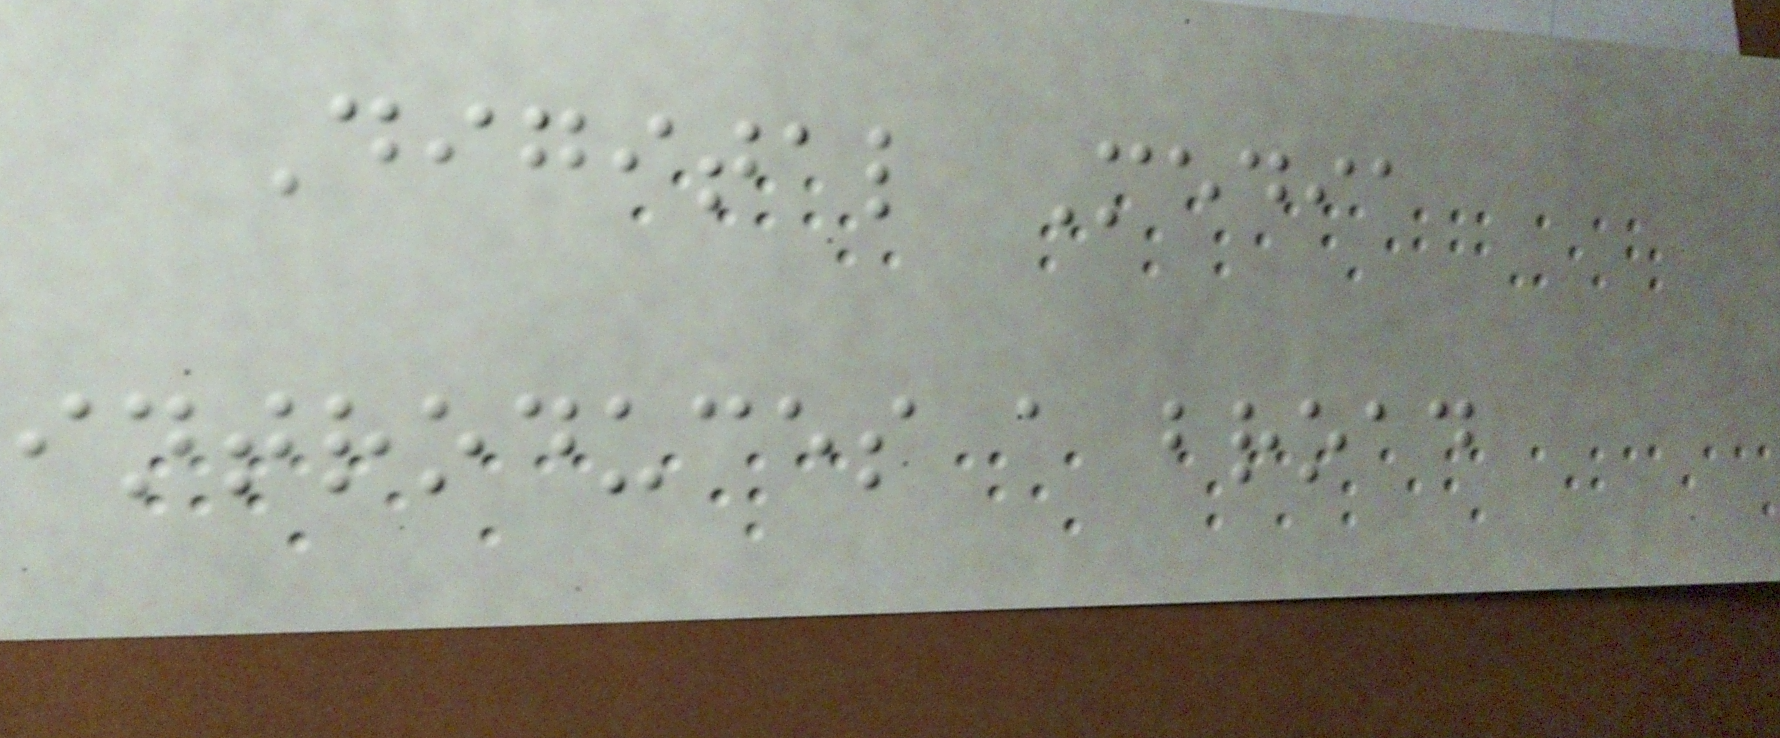Digital Media
introduces a broad
